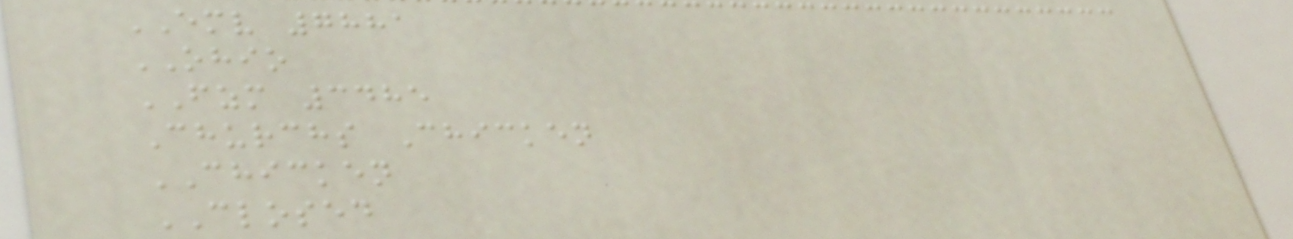EMV 7881
OHIO
FZM 3485
Churchs Chicken
CHICKEN
CLOSED
